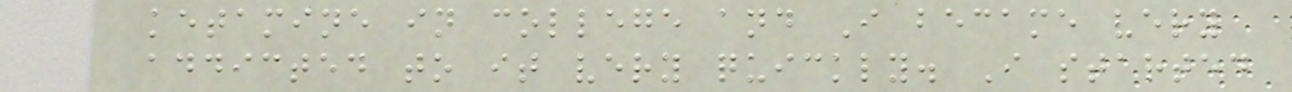ketamine in college and I became very
addicted to it very quickly. I started
